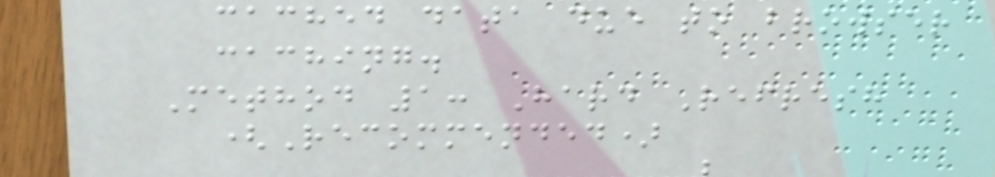cached data due to browser
caching.
Method 1: Hard Refresh
(Recommended)
